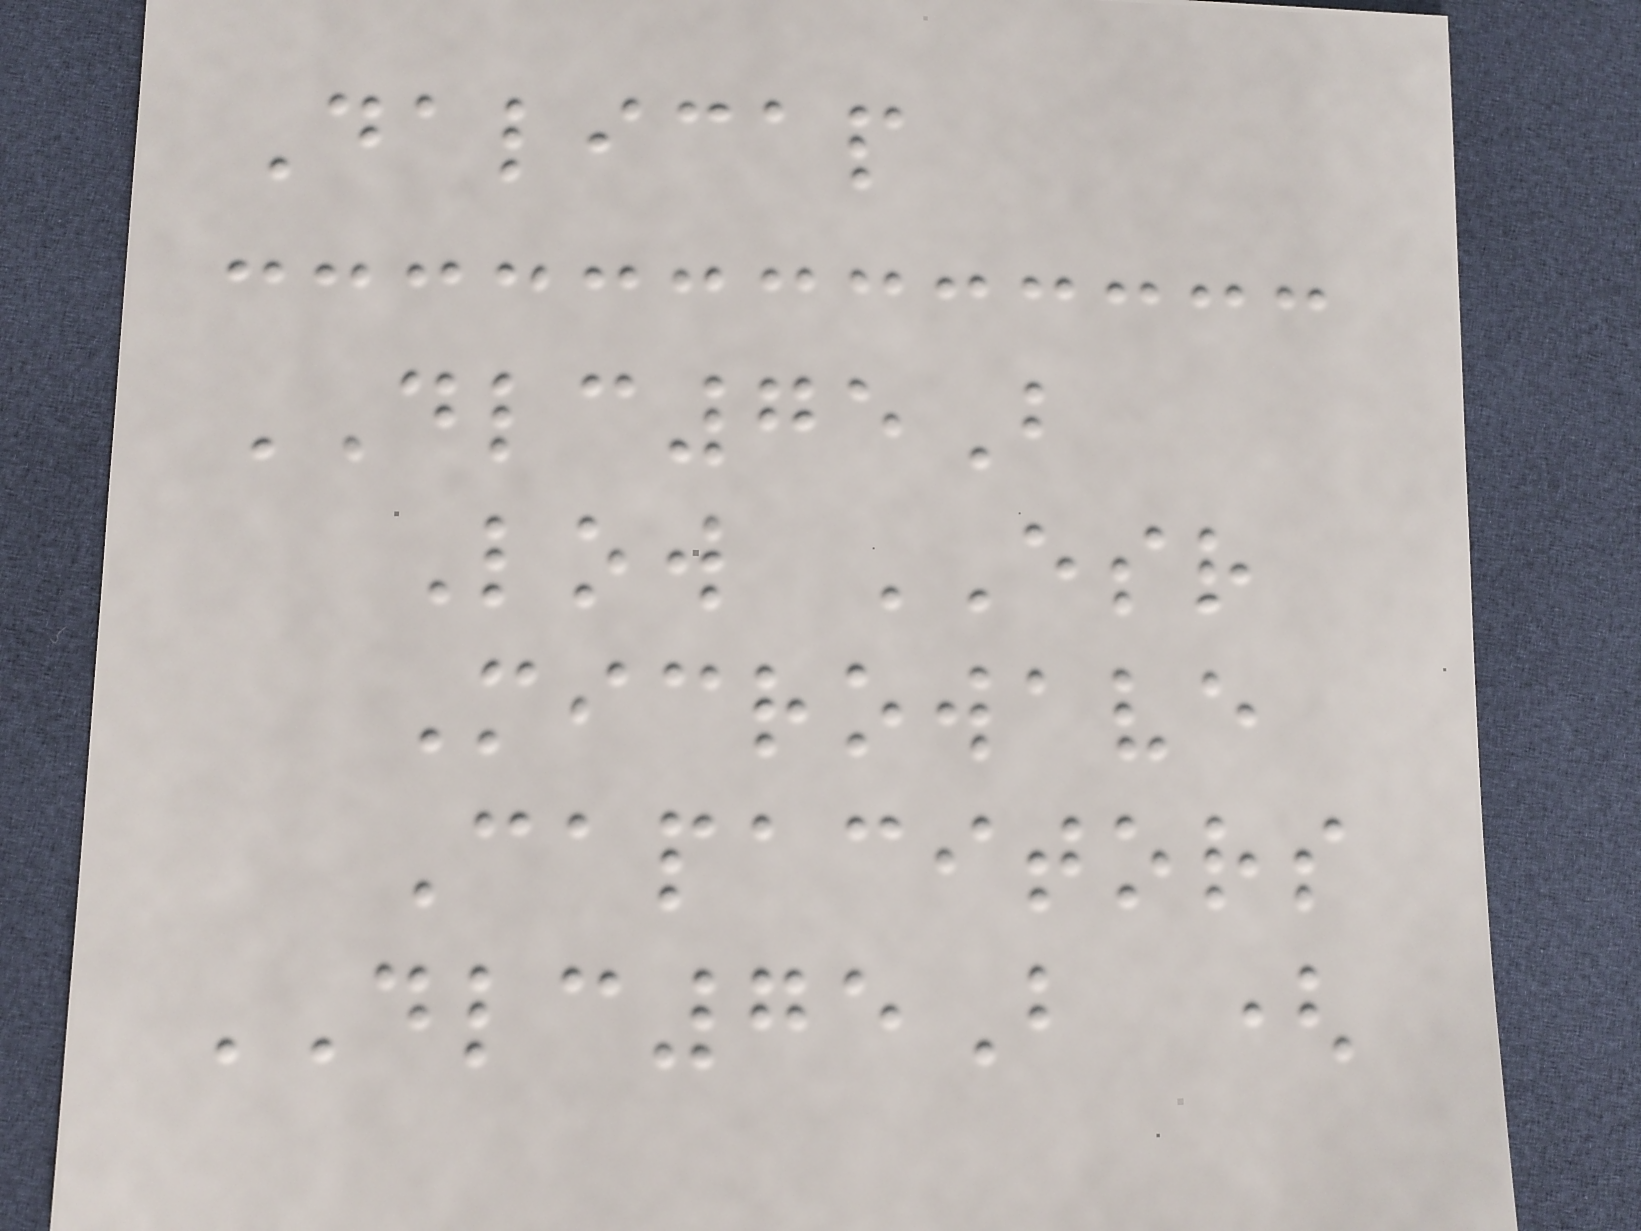Dalicap
DLC75B
Low ESR
Microwave
Capacitors
DLC75B (
